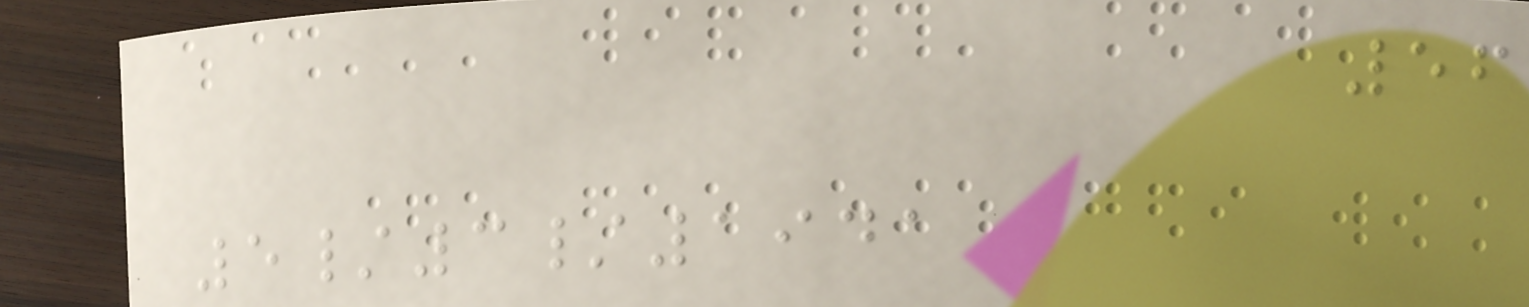56
5/3/1941
